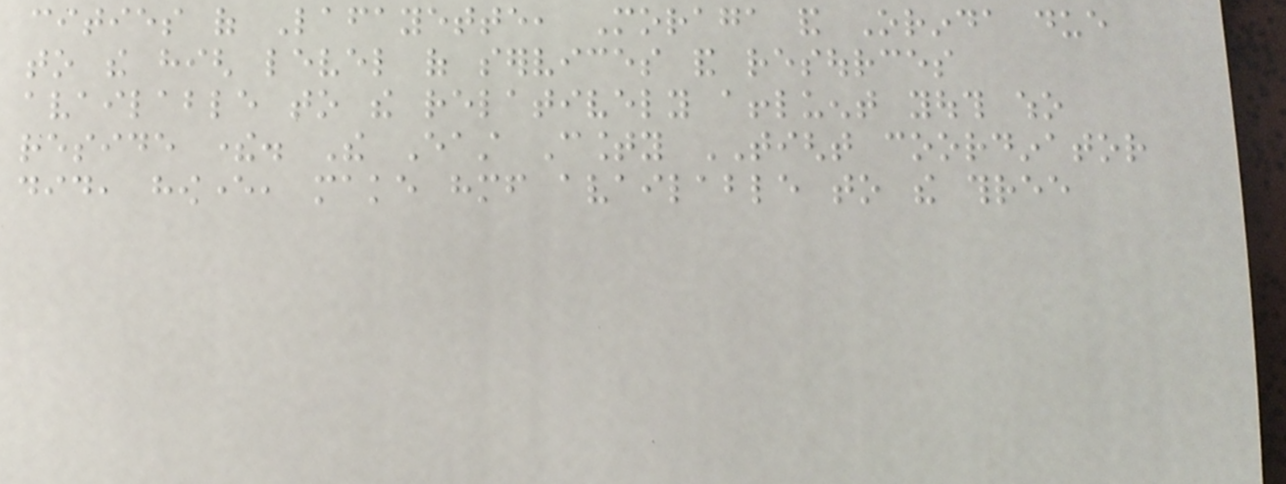cities of Lafayette, Moraga and Orinda due
to the high level of services and resources
available to the relatively affluent youth who
reside there. The East County TIGHT coordinator
did, however, make himself available to the three
